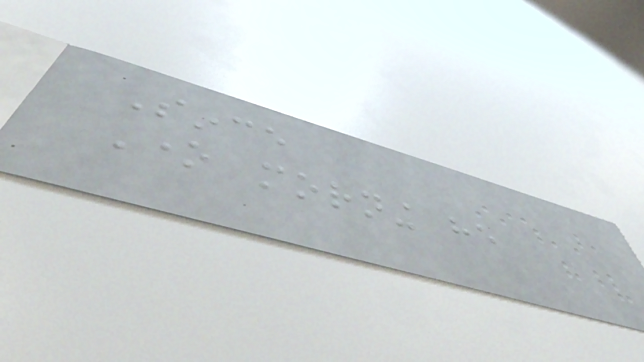Since
One morning he
